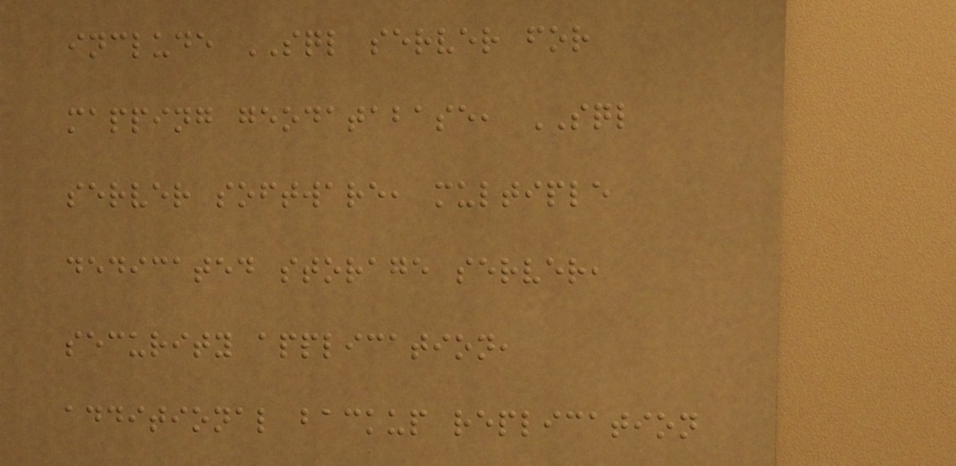include SQL server for
mapping geodatabase, SQL
server software, multiple
dedicated storage server,
security application,
additional backup replication
